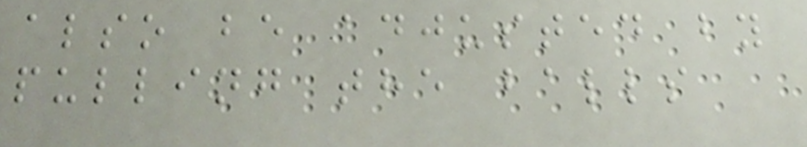also be adjusted by
pulling the balls
